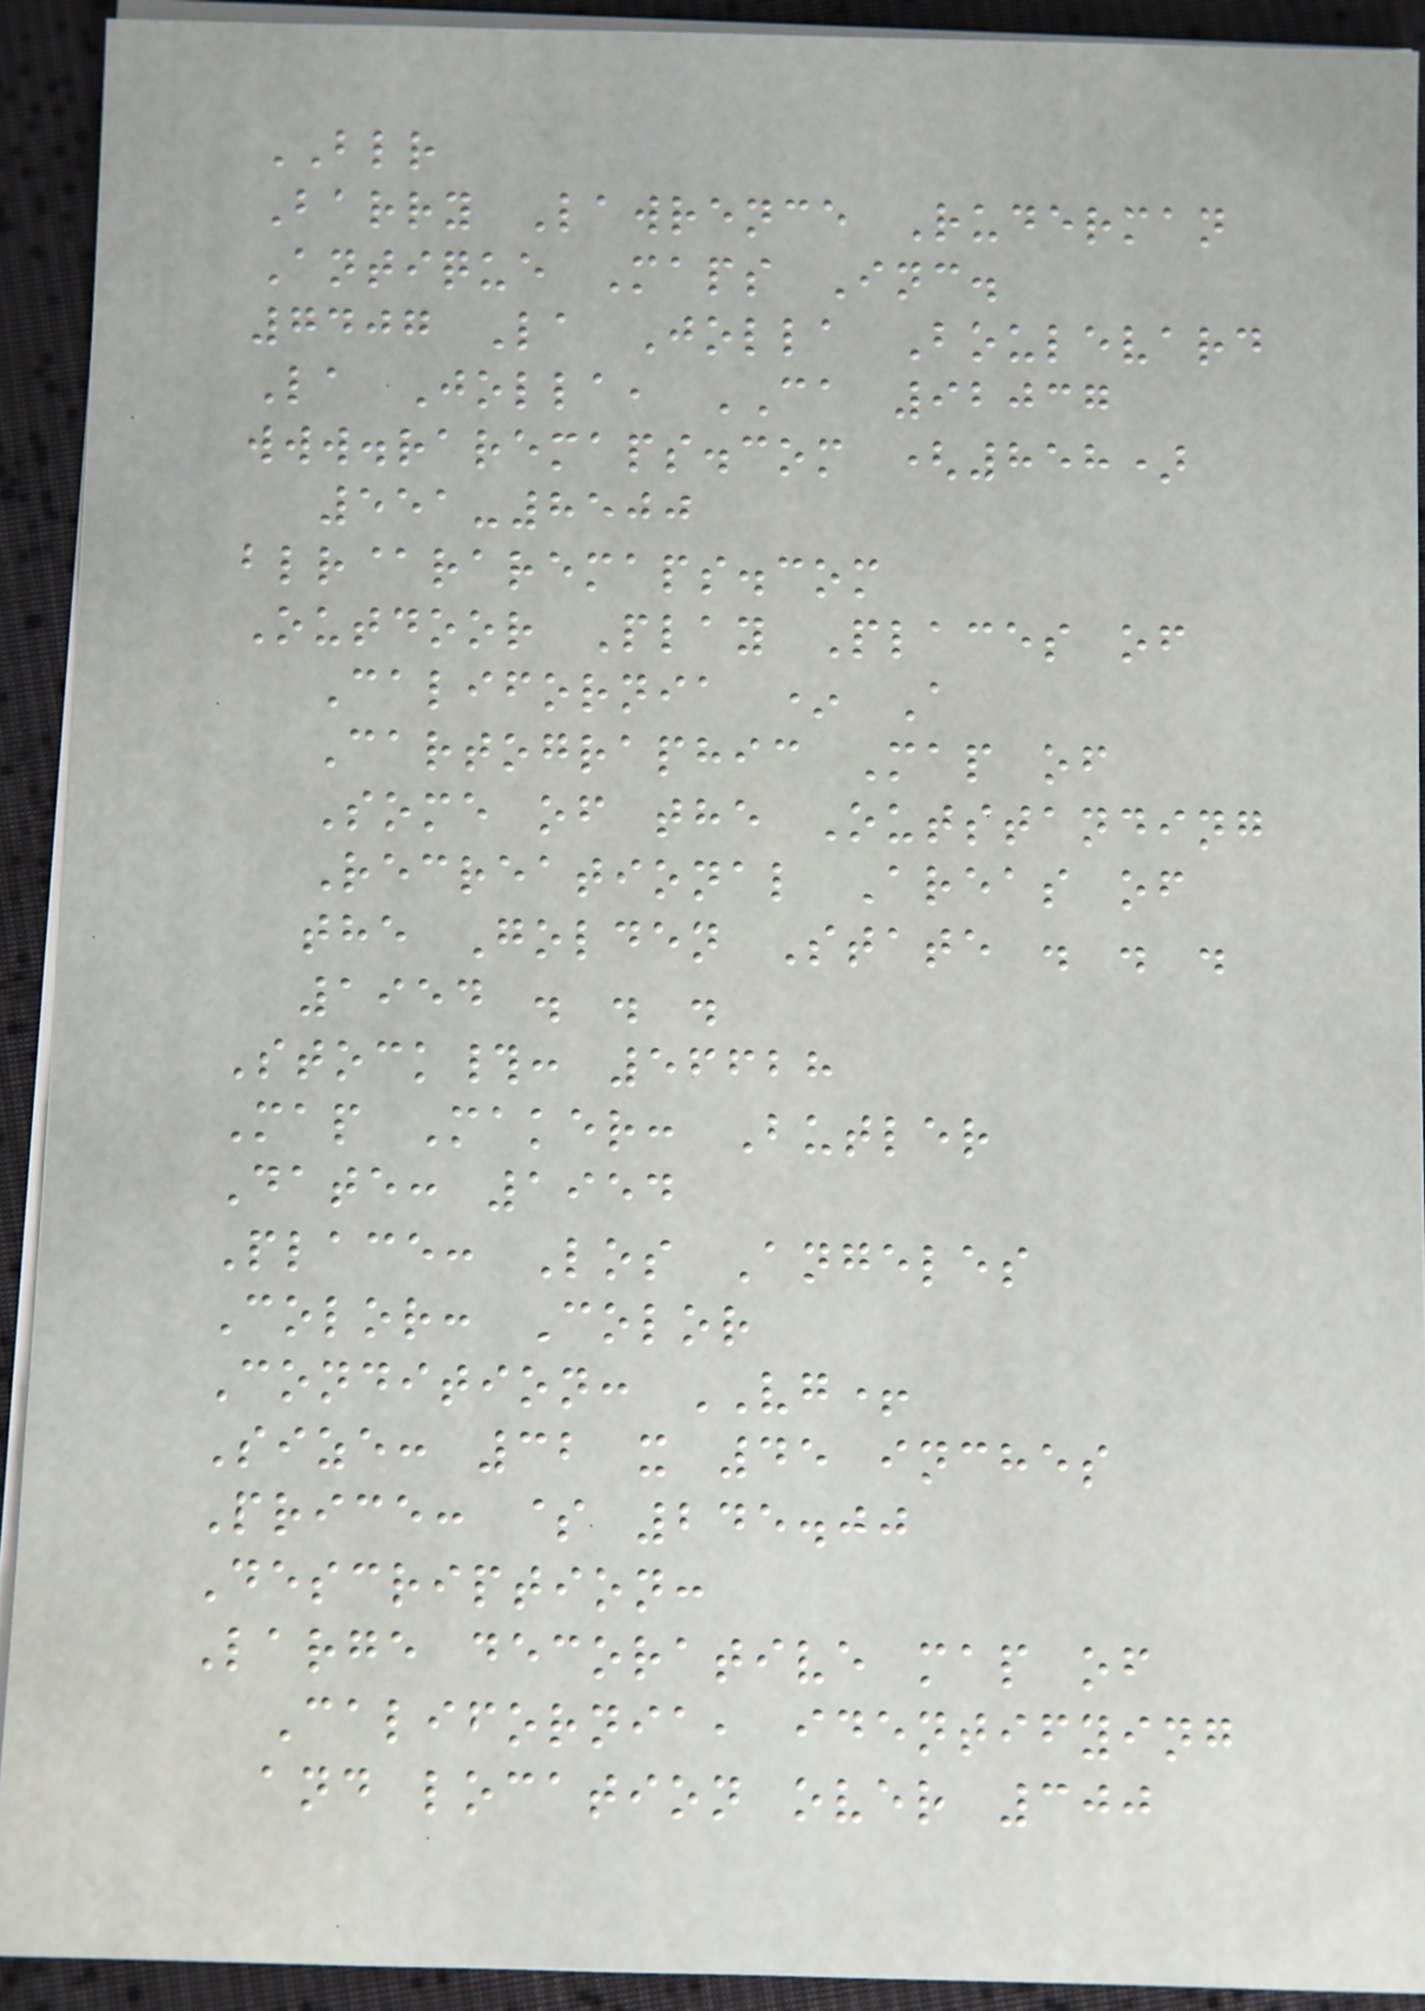BLR
Barry Lawrence Ruderman
Antique Maps Inc.
7407 La Jolla Boulevard
La Jolla, CA 92037
www.raremaps.com (858)
551-8500
blr@raremaps.com
Outdoor Play Places of
California * A
Cartographic Map of
Some of the Outstanding
Recreational Areas of
the Golden State . . .
1954 . . .
Stock#: 56628
Map Maker: Butler
Date: 1954
Place: Los Angeles
Color: Color
Condition: VG+
Size: 32 x 45 inches
Price: $ 245.00
Description:
Large decorative map of
California, identifying
and location over 300
